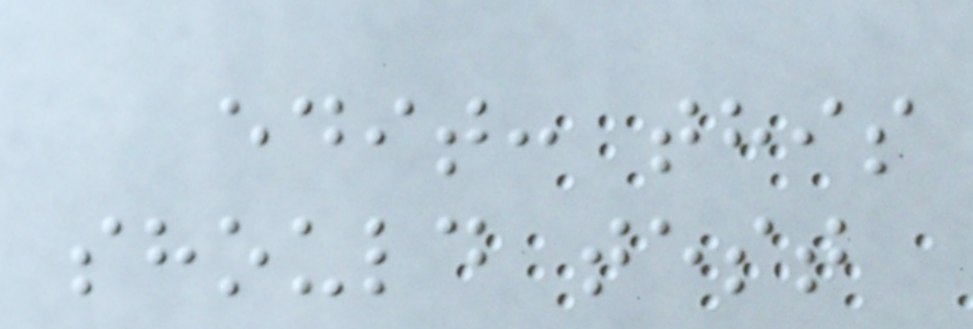edit: this
should test
